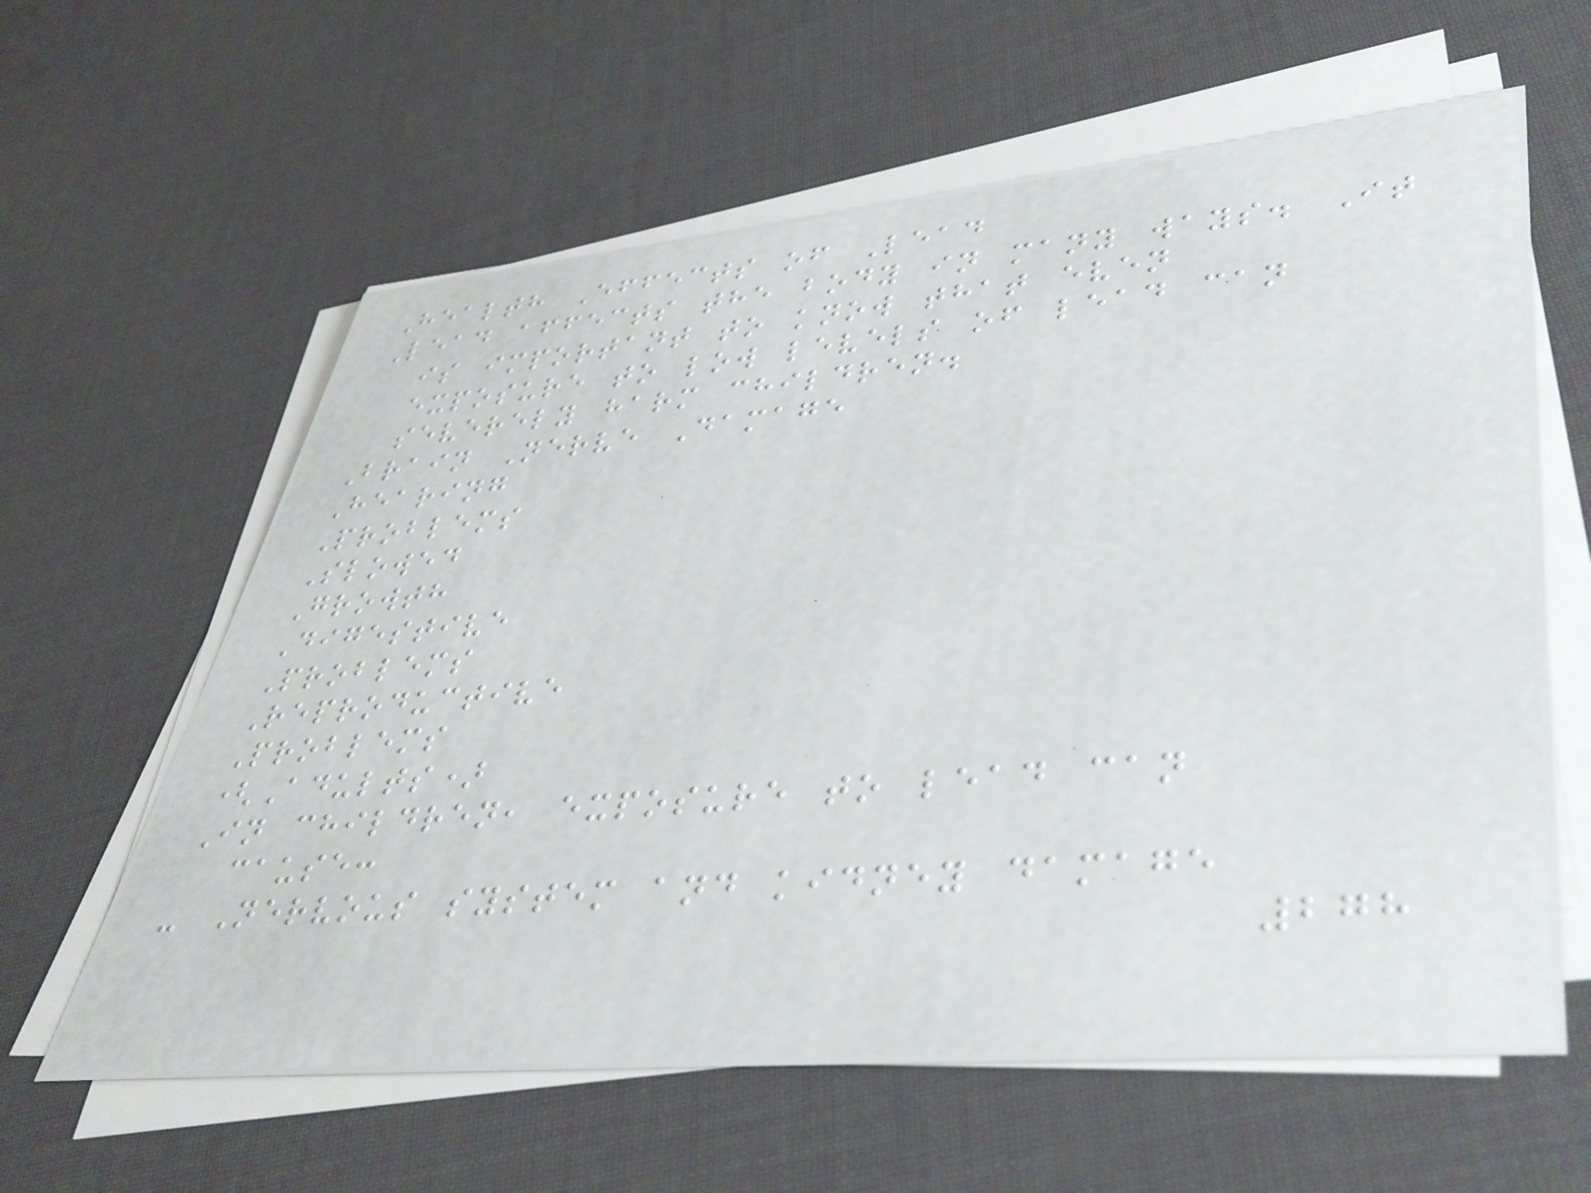Health Effects of Lead
Lead affects the body in many ways. It
is important to know that even
exposure to low levels of lead can
severely harm children.
Brain Nerve Damage
Hearing
Problems
Slowed
Growth
Digestive
Problems
Reproductive
Problems
(Adults)
In children, exposure to lead can
cause:
- Nervous system and kidney damage
278
